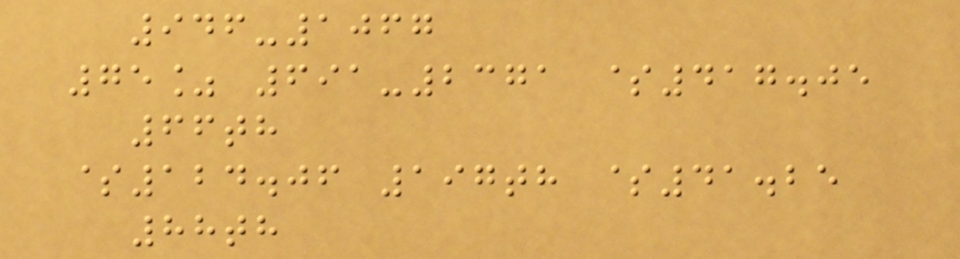946-1067
75% 691-2371 $417.05
66th
$124.06 197th $41.25
88th
